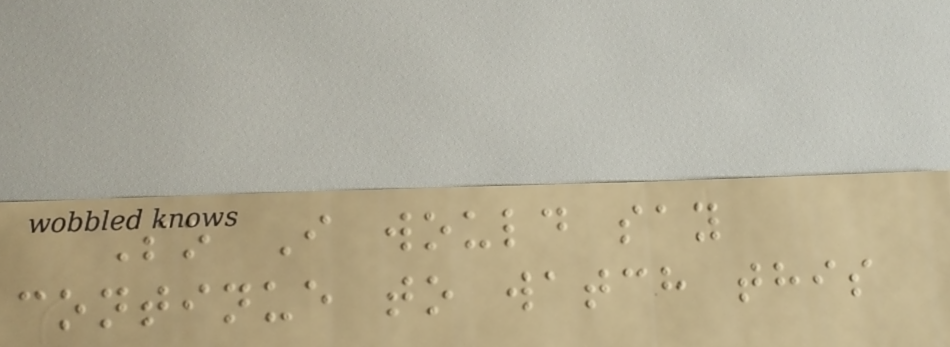So I would say
continue to watch this
